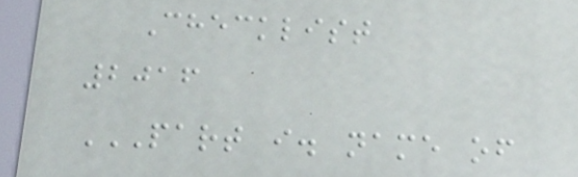Checklist
2016
PART I. NAME OF
